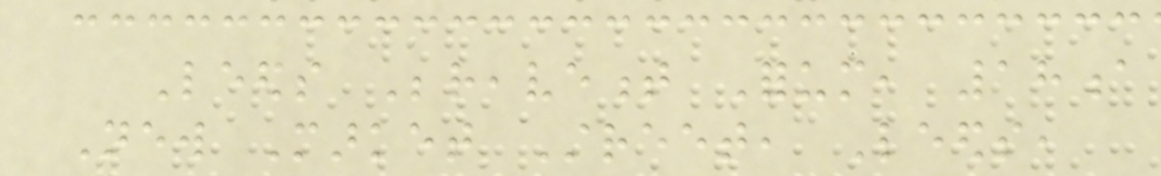Leeds Bereavement Forum, 18a
New Market Street, Leeds,
